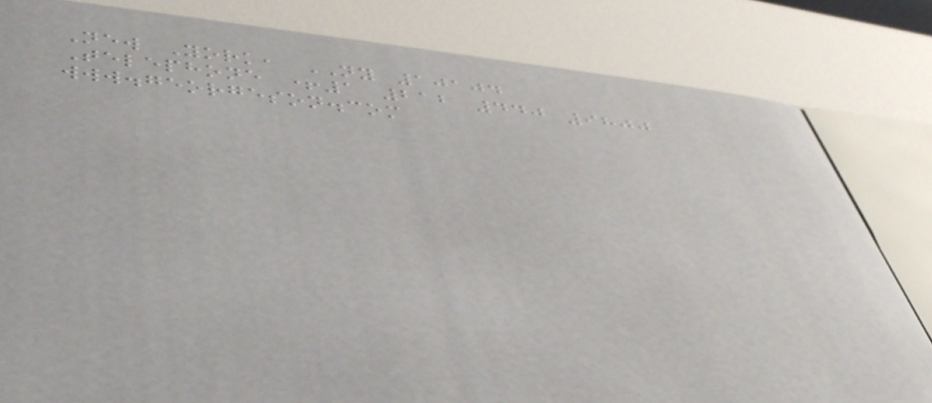New York, NY 10104
Telephone +1 212 440 9800
www.georgeson.com
